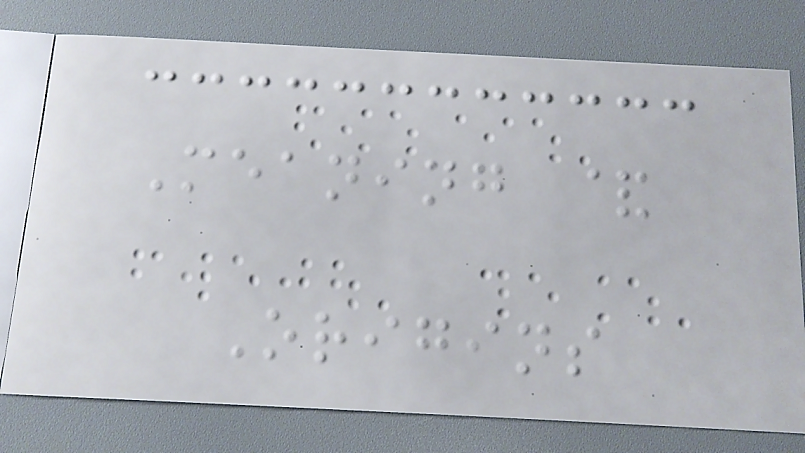Meaning &
Origins
